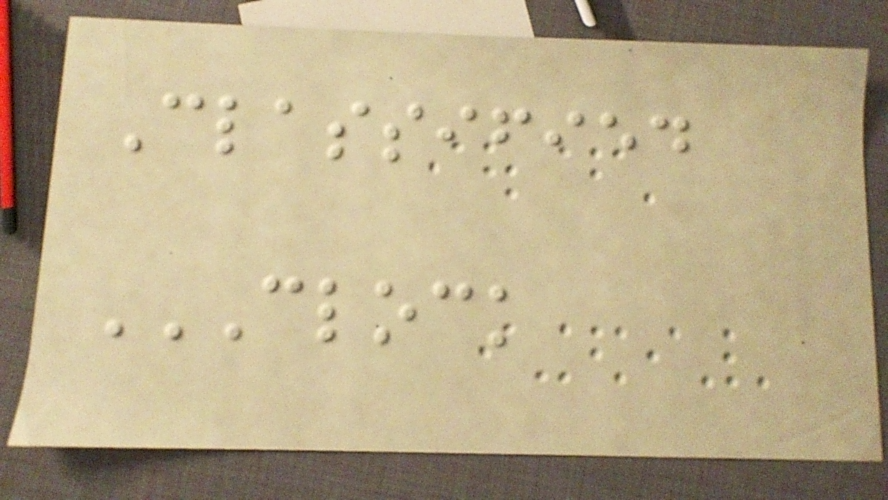Classified
CLOCK
